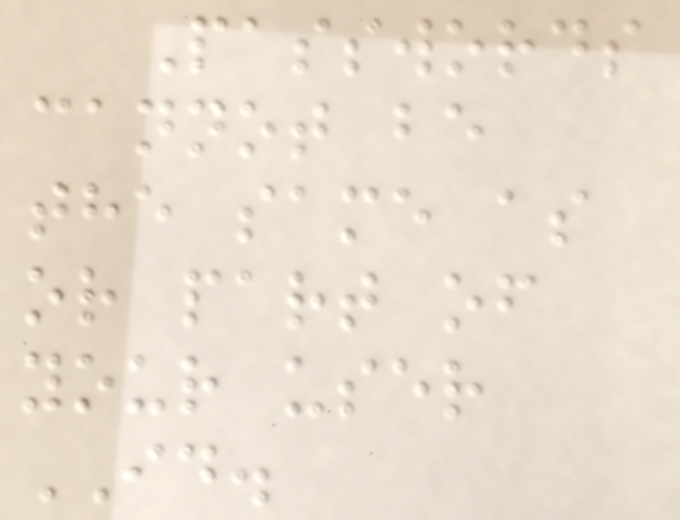Passwords
cannot be
the same as
or part of
your user
ID.
